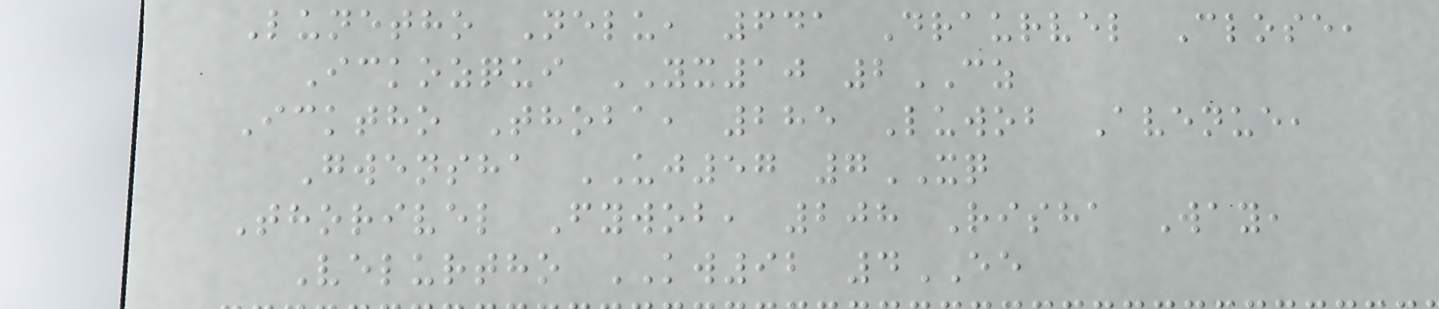Lunetho Nelu, 641 Draurvel Close,
Ickozqui YX10 2CZ
Icktho Thoba, 285 Luwob Avenue,
Gwensha UJ57 7XQ
Thorivel Fywob, 208 Risha Way,
Velurtho KW92 4EE
